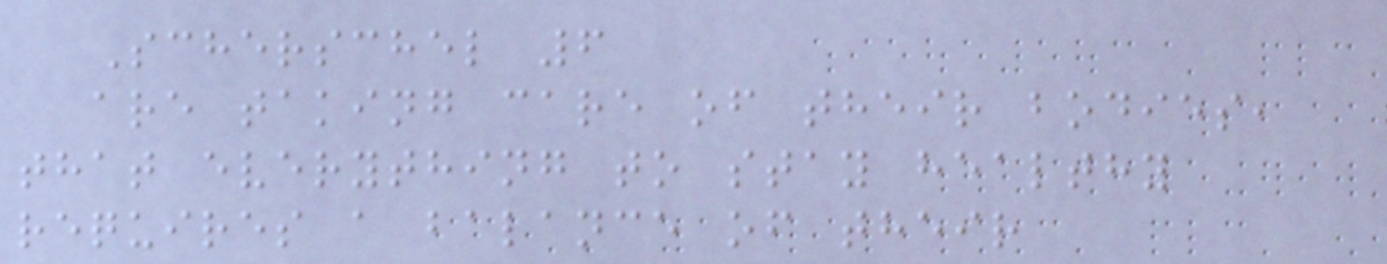Scherschel 6
are taking care of their bodies,
that everything to stay healthy
requires a balance of their
